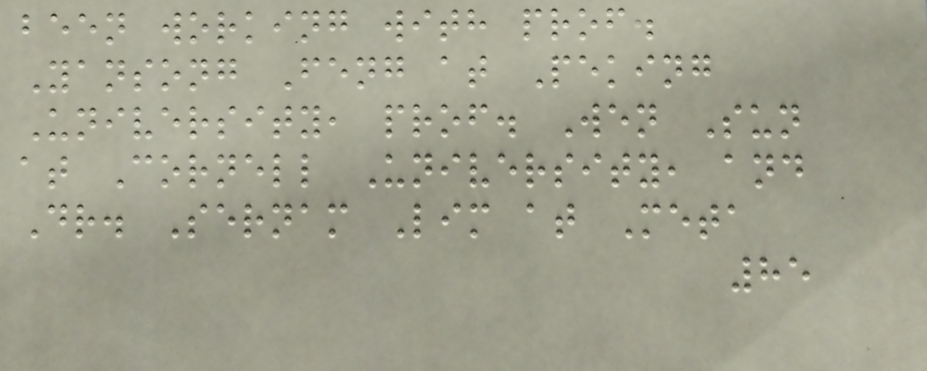been working with prof.
Yansong Feng at Peking
University, prof. Wen Sun
at Cornell University, and
Dr. Sernam Lim at Meta
85
